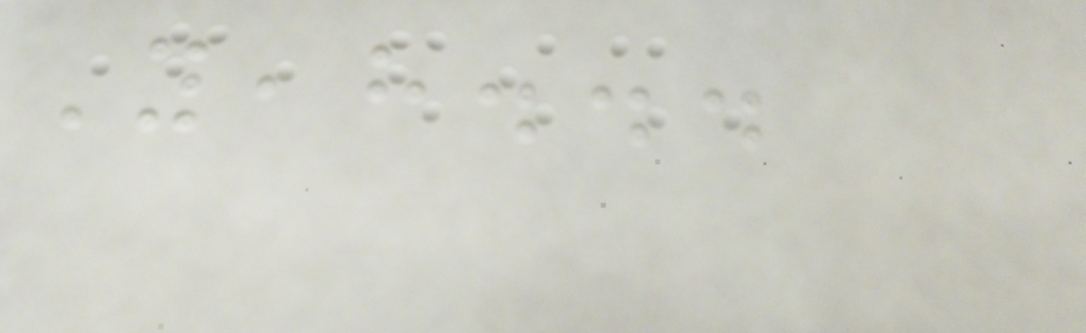Yeah...
